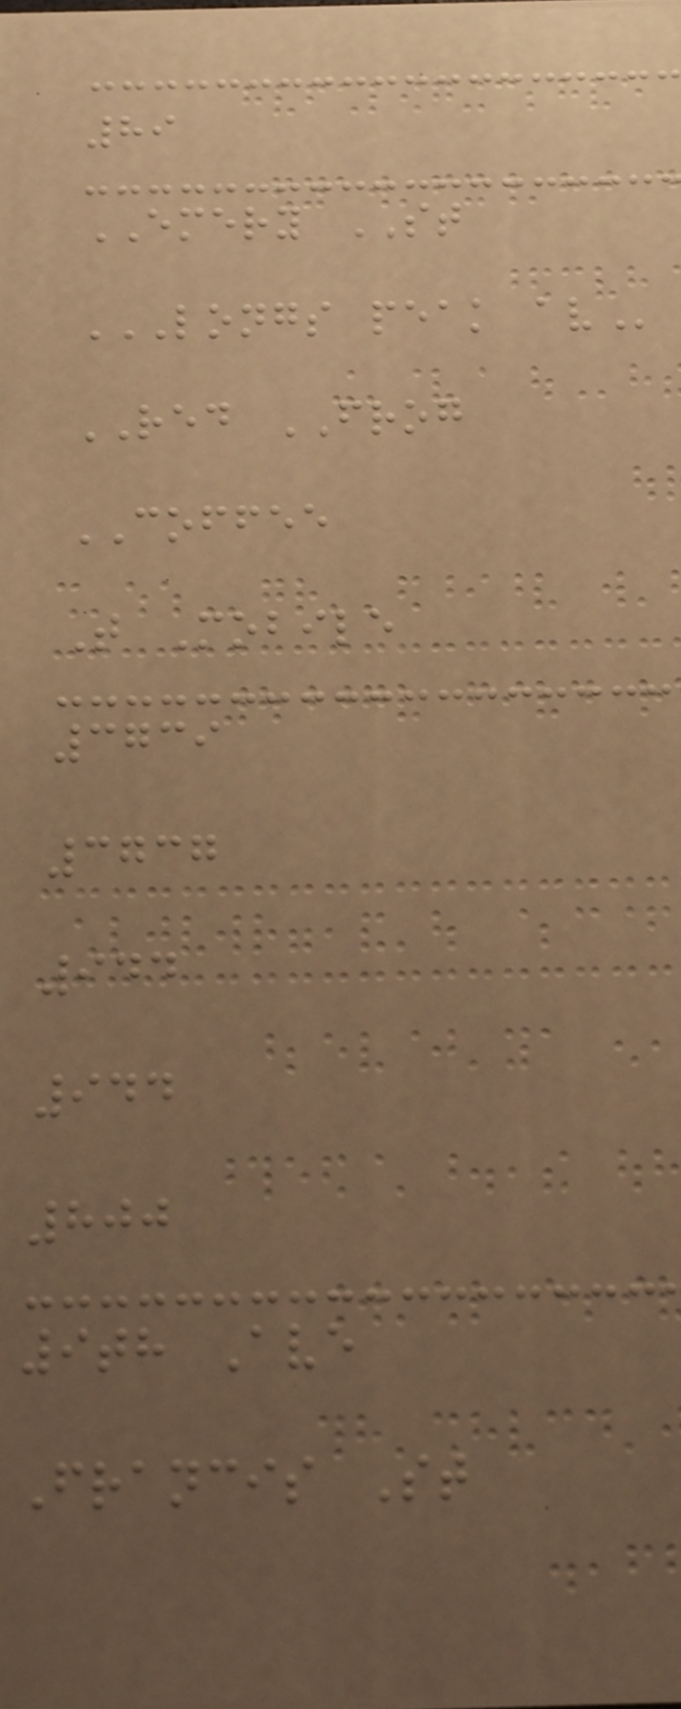89
EMERY ST
LONGS PEAK AV
RED FROG
COFFEE
T Mobile
3739
3737
944
944
800
9th Ave
Francis St
